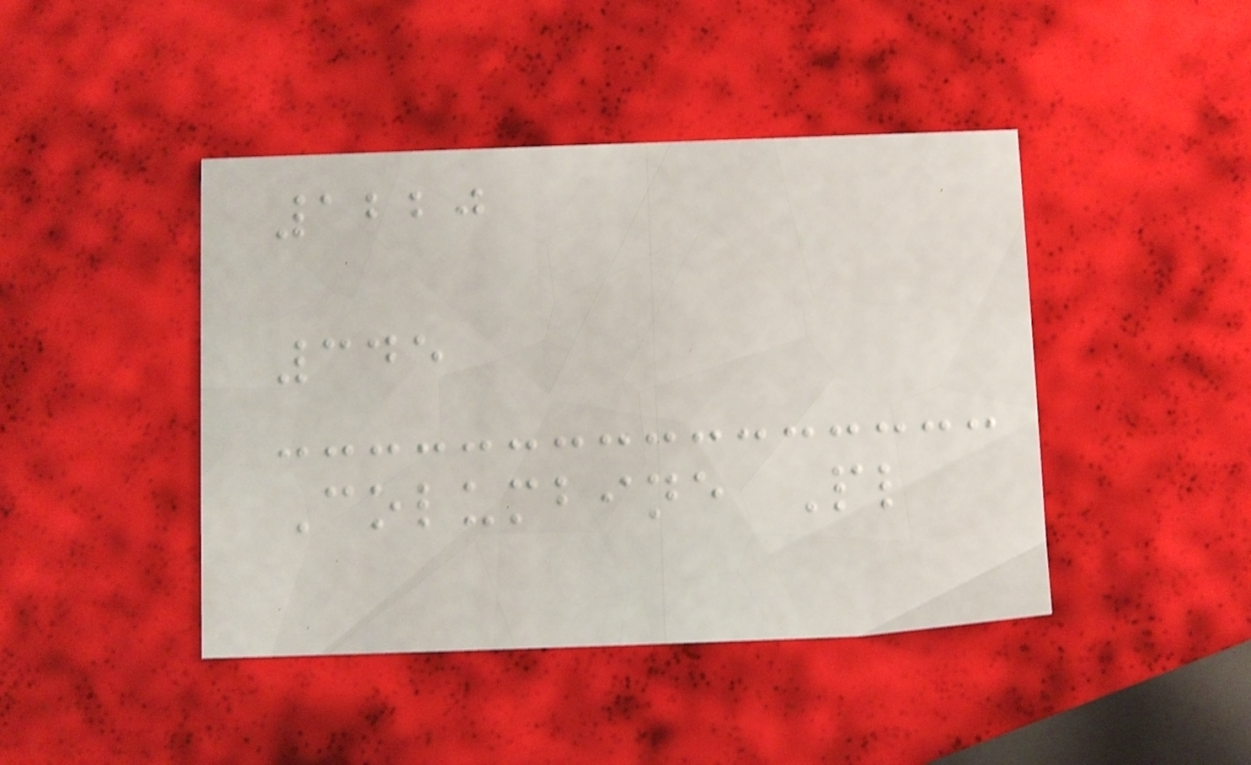1220
345
Columbine Pl
